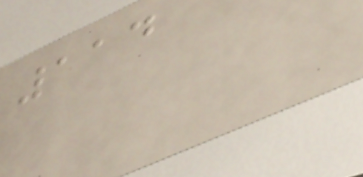114
